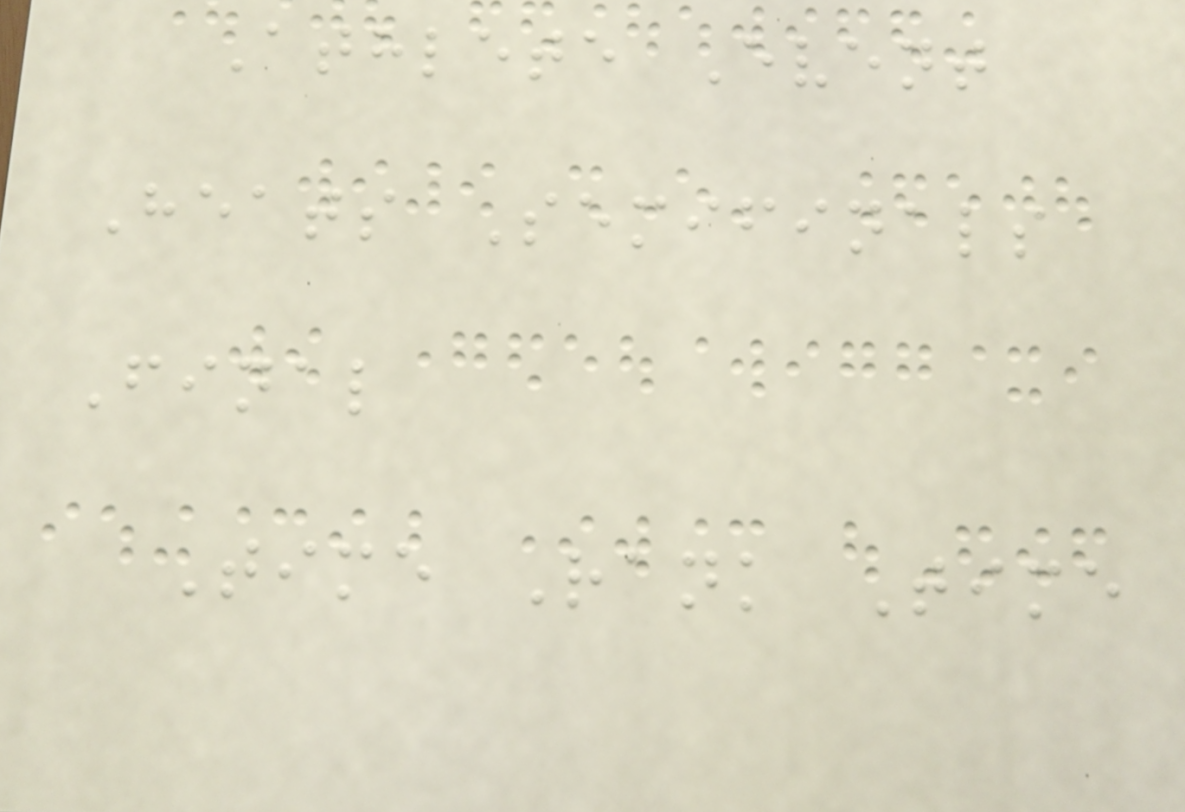Athlete Event
Heats Semifinals
Final
Time Rank Time
